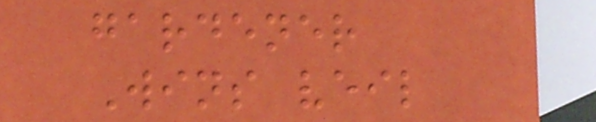gardener
Wins veil
